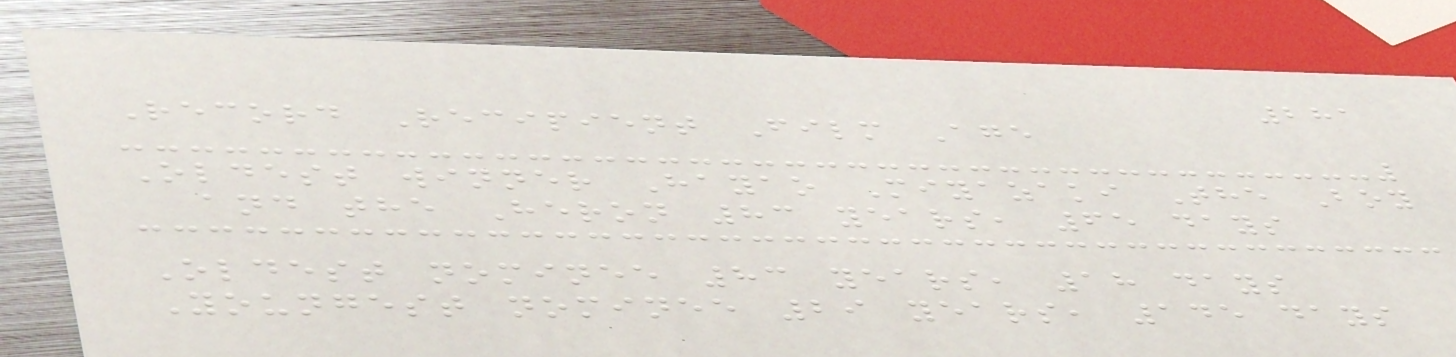281
Record Recipient Film Age
Oldest winner Hayao Miyazaki The Boy
and the Heron 83 years, 65 days
Oldest nominee 83 years, 18 days
Youngest nominee 29 years, 145 days
